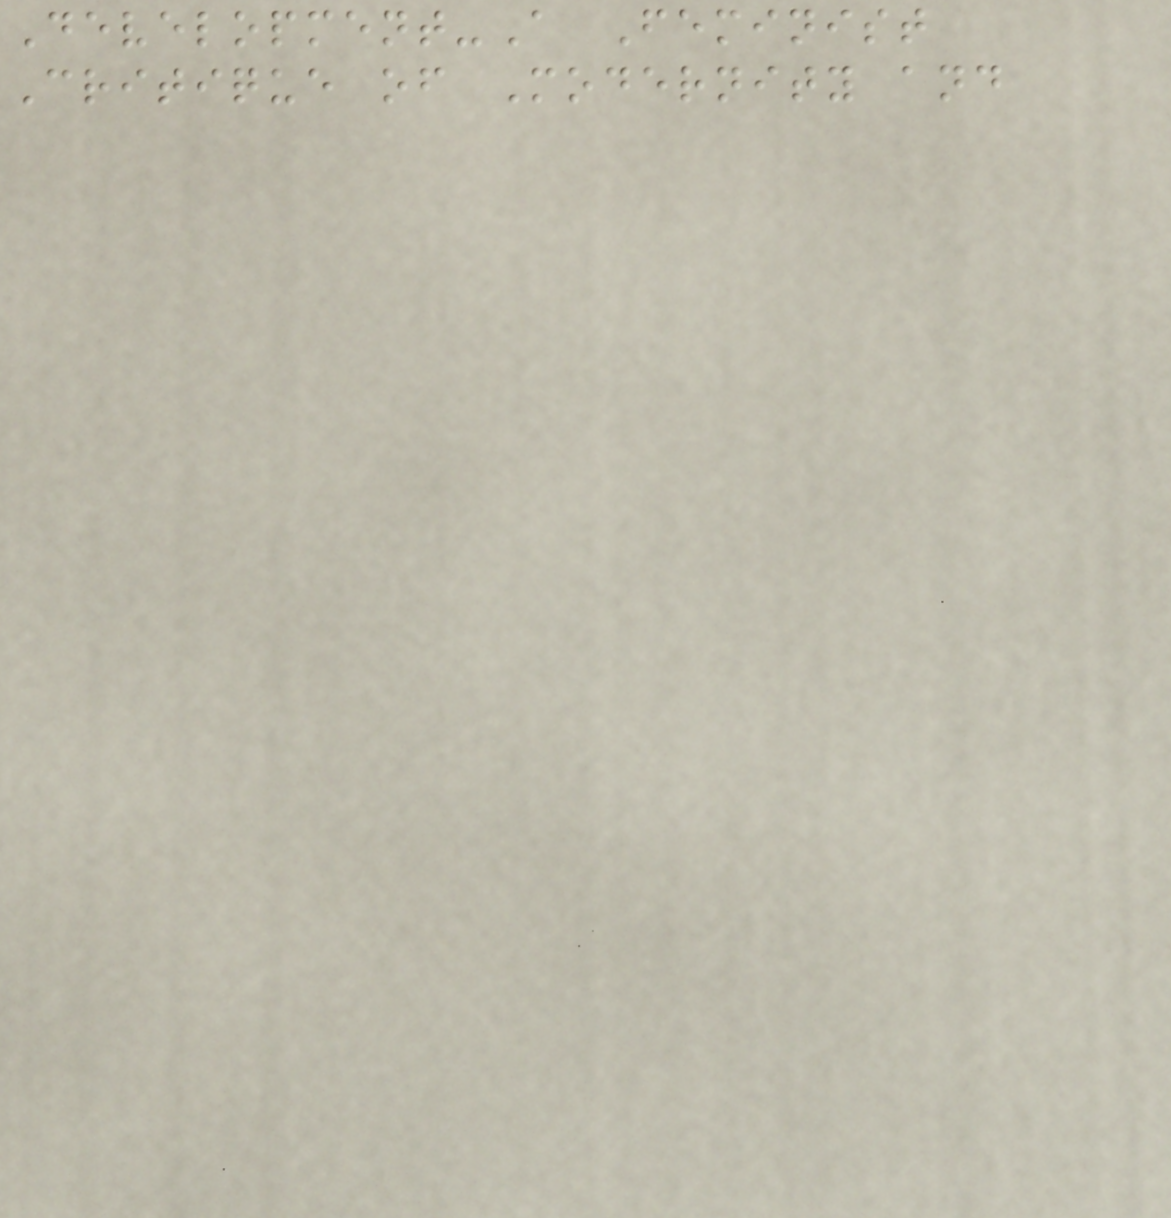Development-A Feminist
Critique of Modernity and
